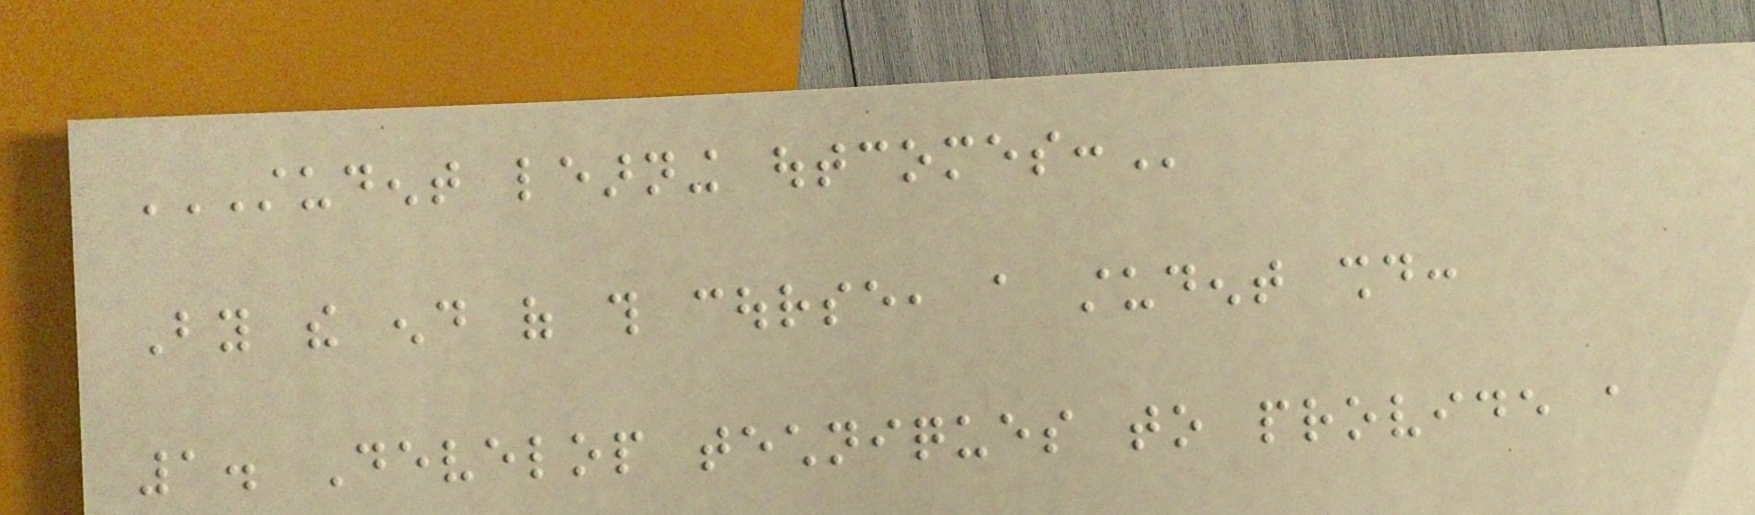STUDENT LEARNING OUTCOMES:
By the end of this course, a student should:
1. Develop techniques to provide a
